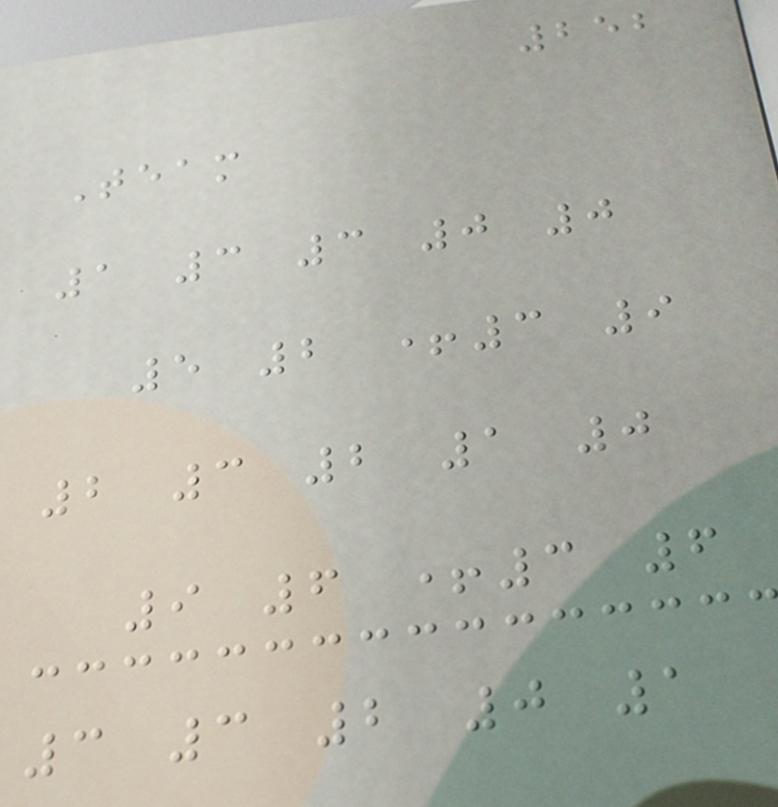252
Team
1 3 3 0 0
5 2 +3 9
2 3 2 1 0
9 6 +3 6
3 3 2 0 1
